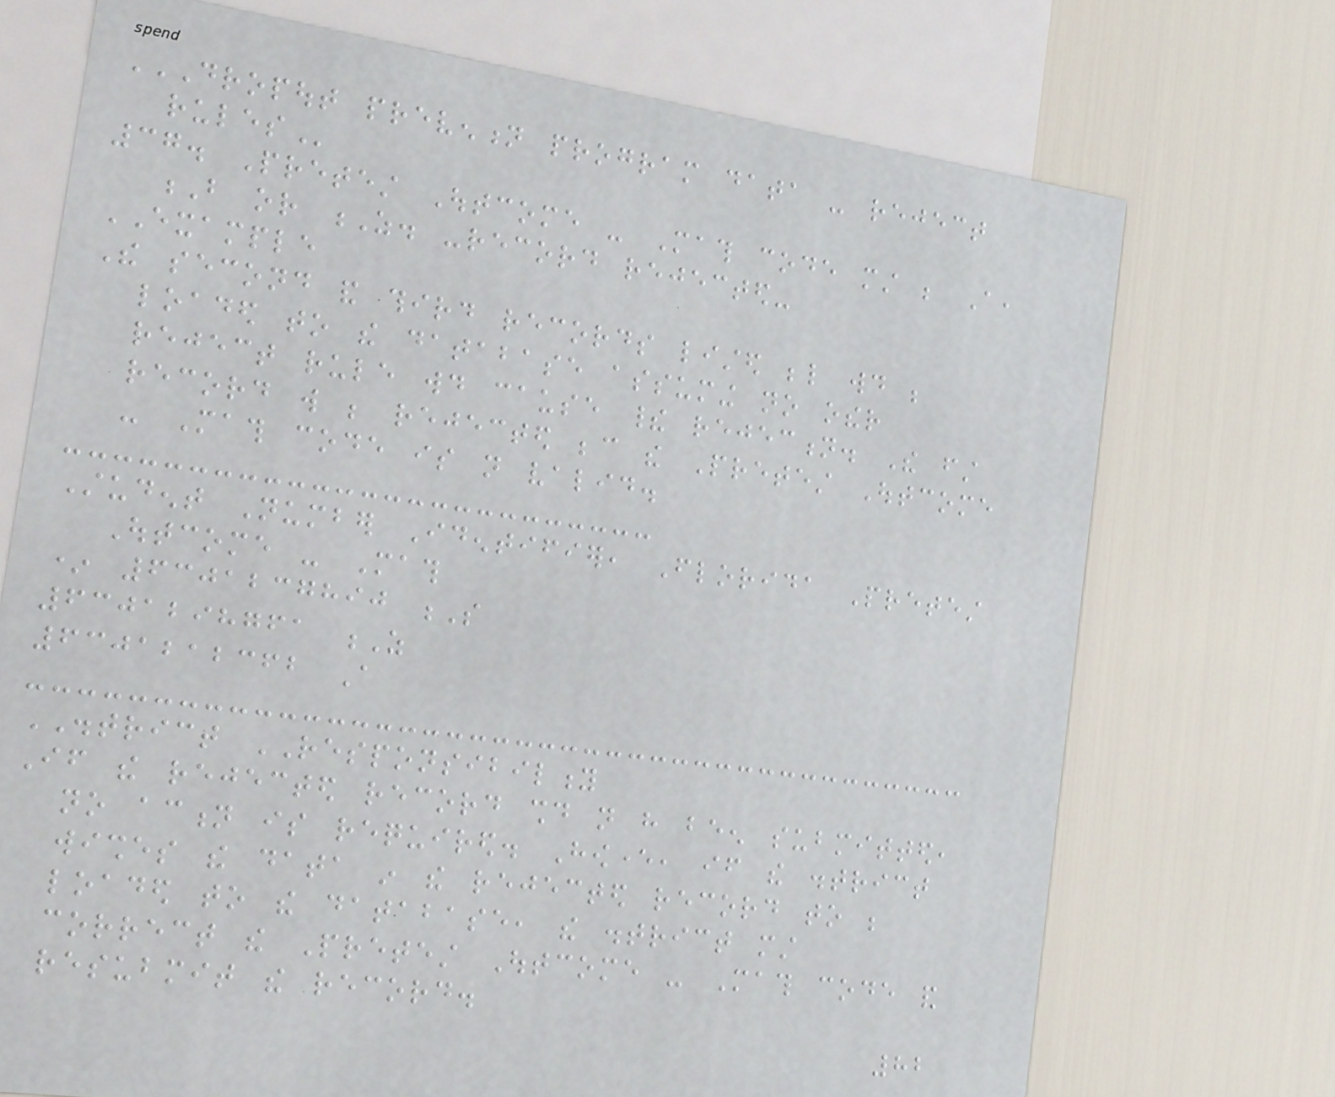DROPOUT PREVENTION PROGRAM DATA - REJECT
RULES
37. Pretest Outcome - Math code must be A,
B or Z. -record rejected-
EXAMPLE
The second and third records listed below would be
loaded to the database assuming no other
reject rule would cause their rejection. The first
record will be rejected because the Pretest Outcome
- Math code is not valid.
Student Number Identifier, Florida Pretest
Outcome - Math
* 6301237890 S
6301298761 Z
6301212362 A
DISTRICT RESPONSIBILITY
If the rejected record should not have been submitted,
no action is required. However, if the district
wishes the data in the rejected record to be
loaded to the database, the district must
correct the Pretest Outcome - Math code and
resubmit the record.
82
